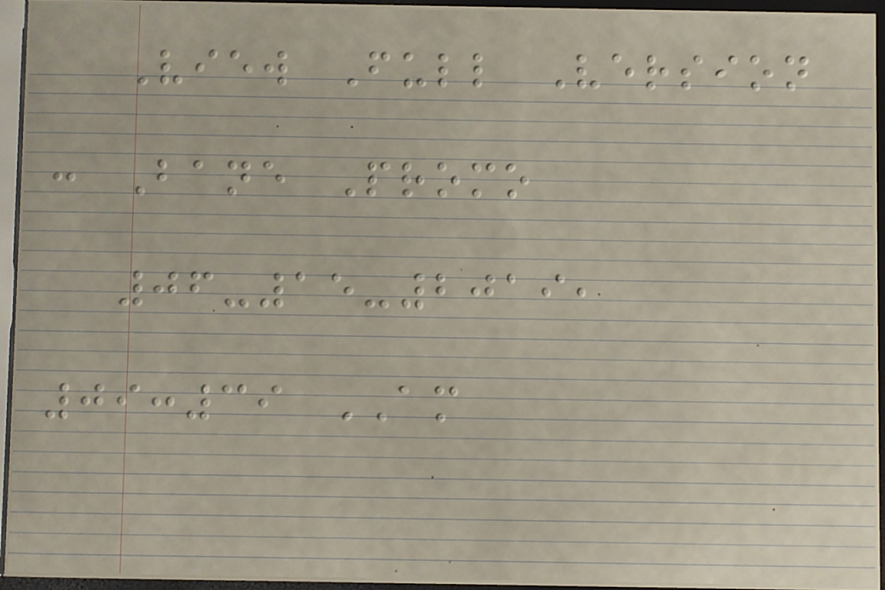View Full Version
: Bane Promo
06-15-2019,
09:39 AM
